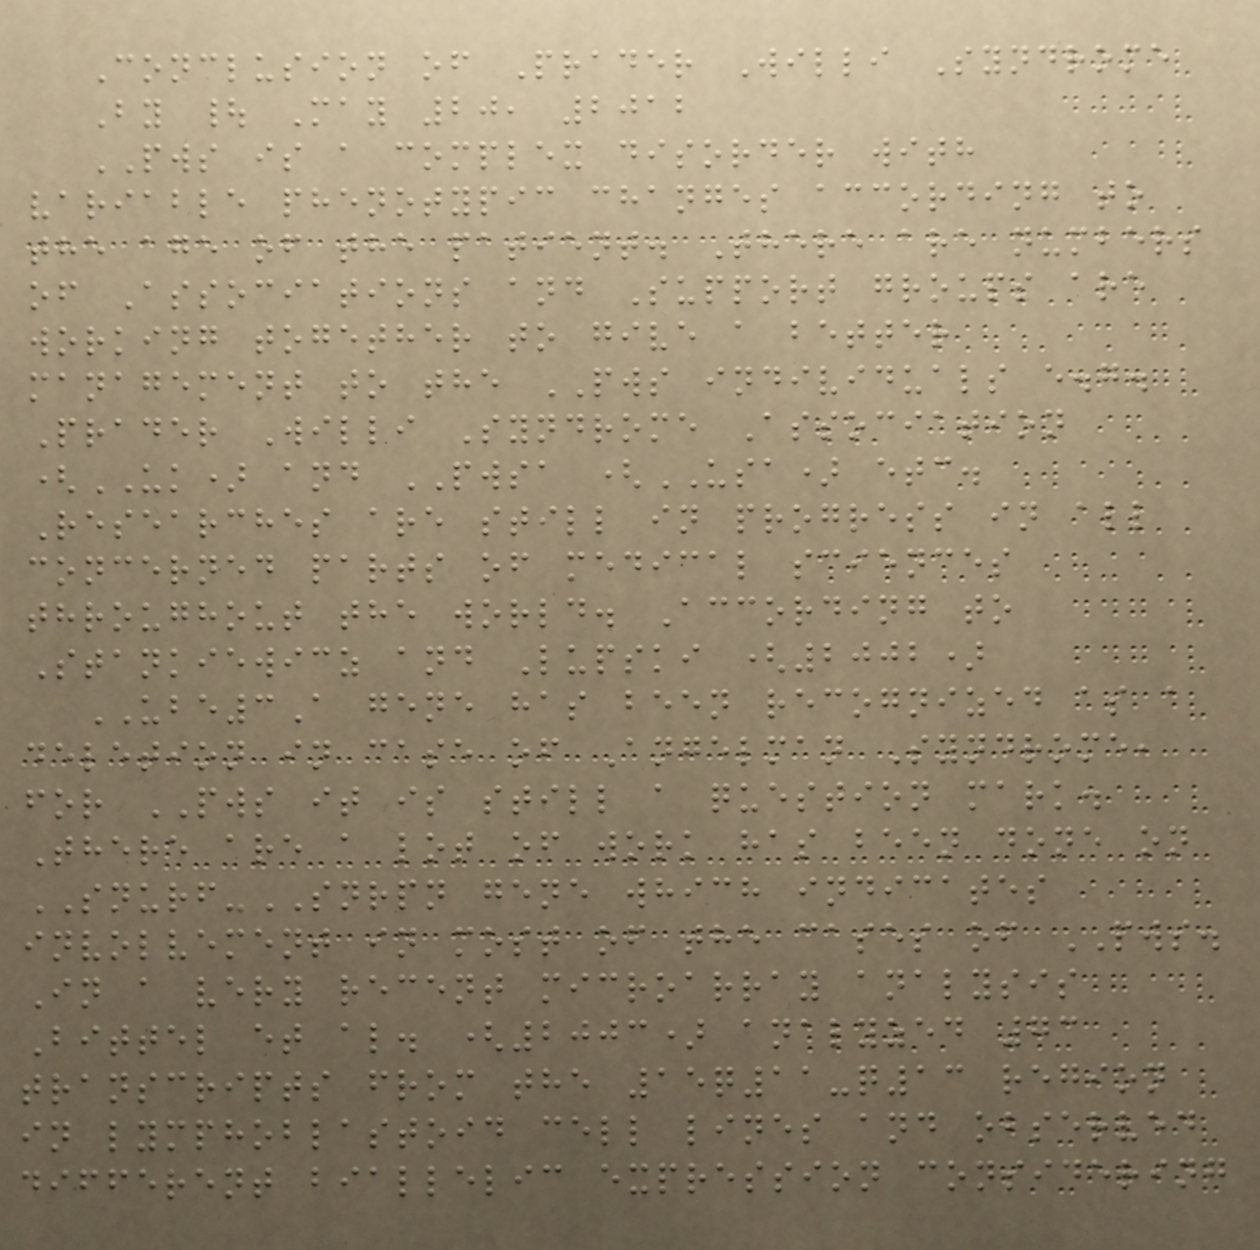Conclusion of Prader Willi Syndrome
By | May 20, 2012
PWS is a complex disorder with
variable phenotypic changes according to
the age of the patient. There are numbers
of Associations and Support groups are
working together to give a better
management to the PWS individuals e.g.
Prader Willi Syndrome Association
(UK) and PWSA (USA) etc.
Researches are still in progress in all
concerned parts of medical sciences
throughout the world. According to
Stankiewicz and Lupski (2002)
UBE3A gene has been recognized as a
deletion in case of Angelman Syndrome,
for PWS it is still a question mark.
There are a lot of work has been done on
SNURF-SNRPN gene which indicates
involvement in most of the cases of PWS.
In a very recent microarray analysis
Bittel et al. (2003) analyzed 73
transcripts from the 15q11-q13 region
in lymphoblastoid cell lines and observed
different biallelic expression considering
